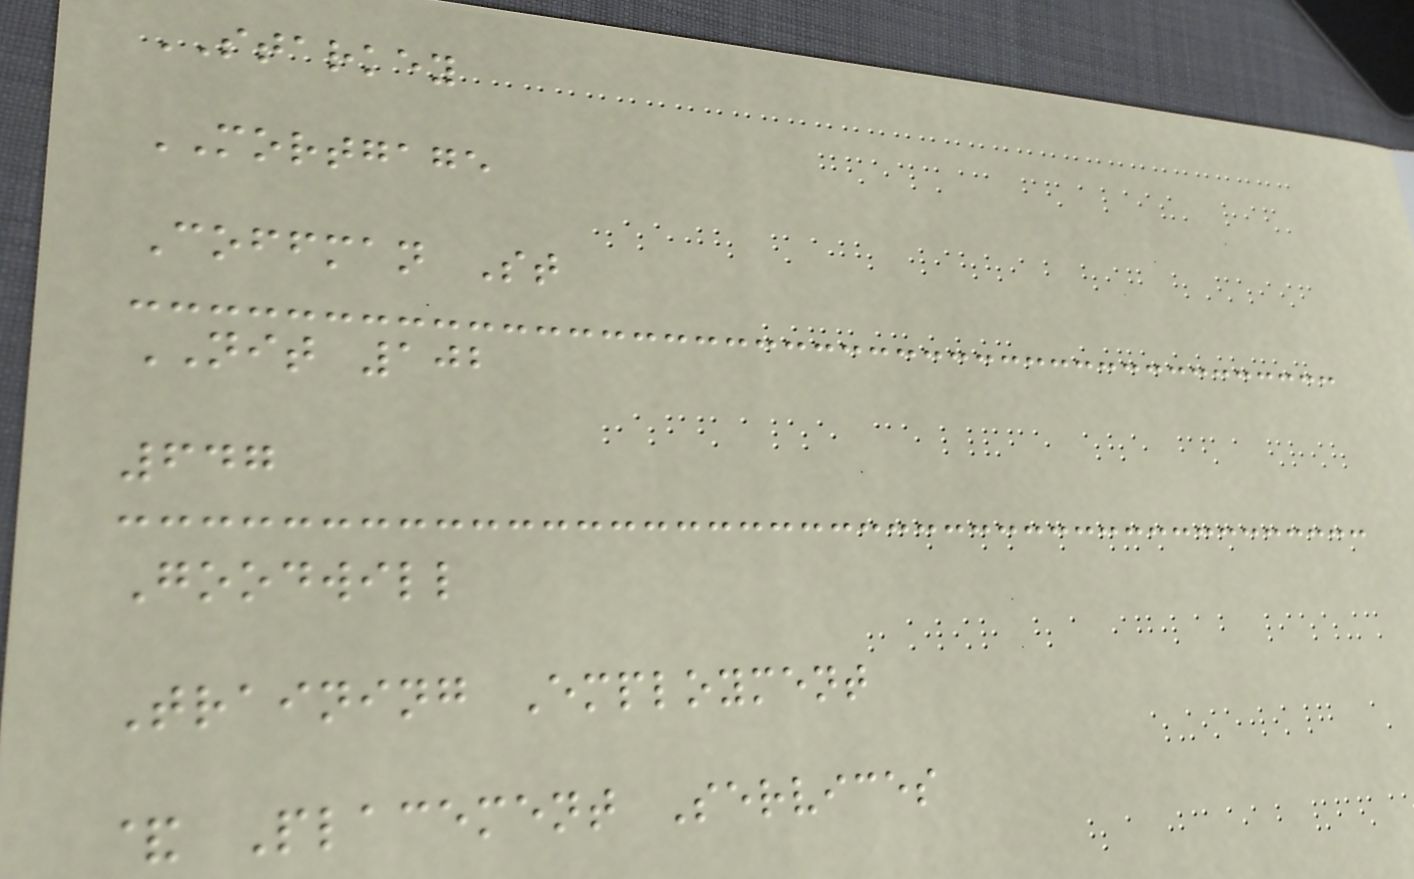STARKEY
MORTGAGE
Coffman St
NIT 102
647
Goodwill
Training Employment
& Placement Services
